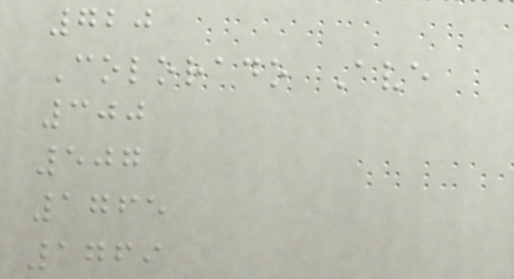720
Colorado Ave
300
507
1765
1769
